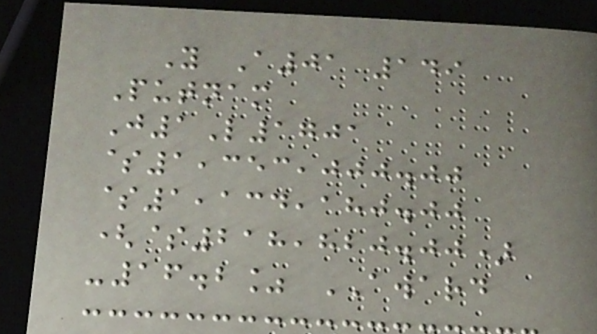Y A01 149
Putnam
J1L1701
$1,353,000.00
$1,134,180.00
($218,820.00)
-16.2% AWARD
